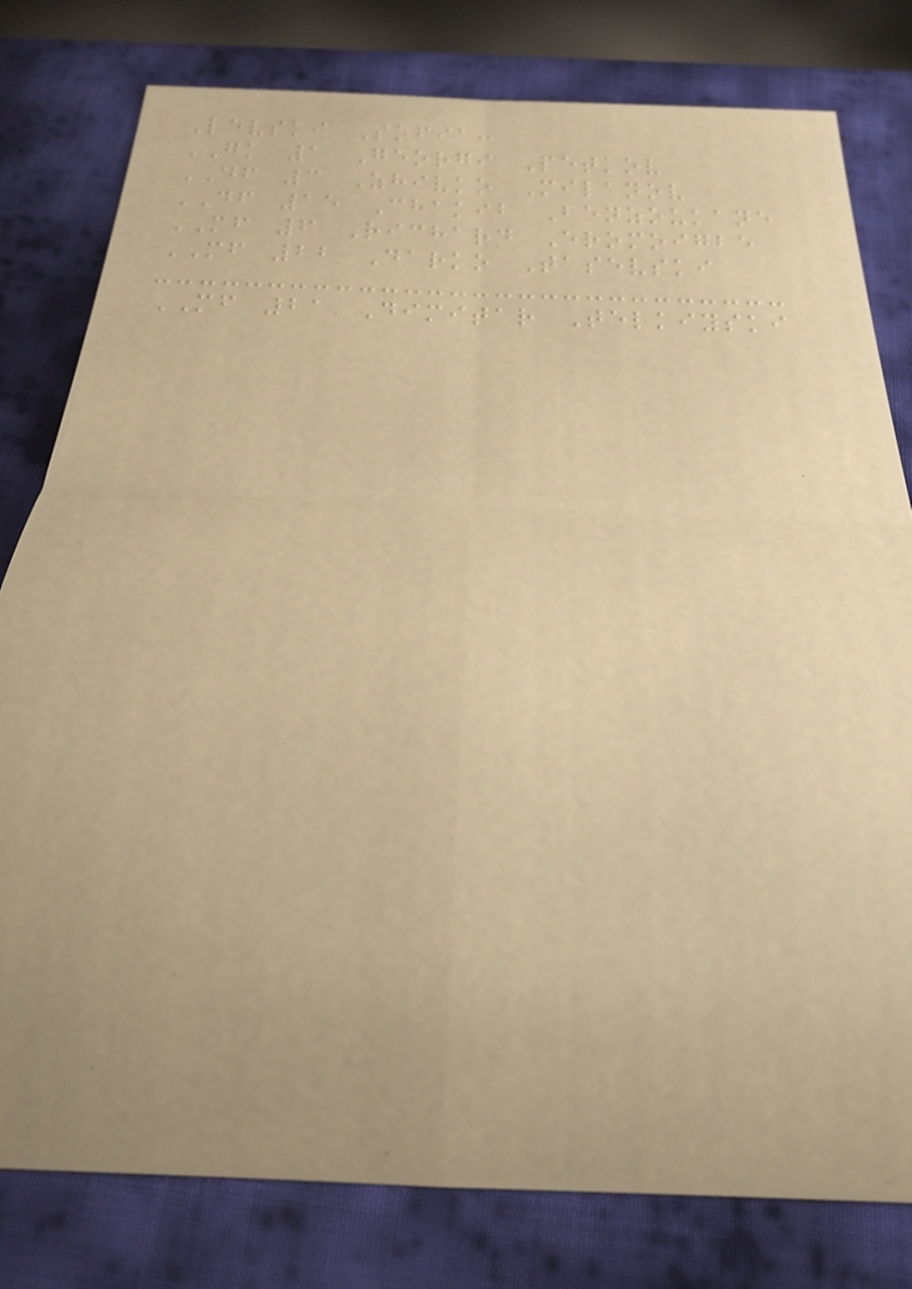Levski Sofia:
GK 1 Georgi Petkov
DF 3 Zhivko Milanov
DF 15 Chakib Benzoukane
MF 6 Richard Eromoigbe
MF 22 Darko Tasevski
MF 21 Dimitar Telkiyski
